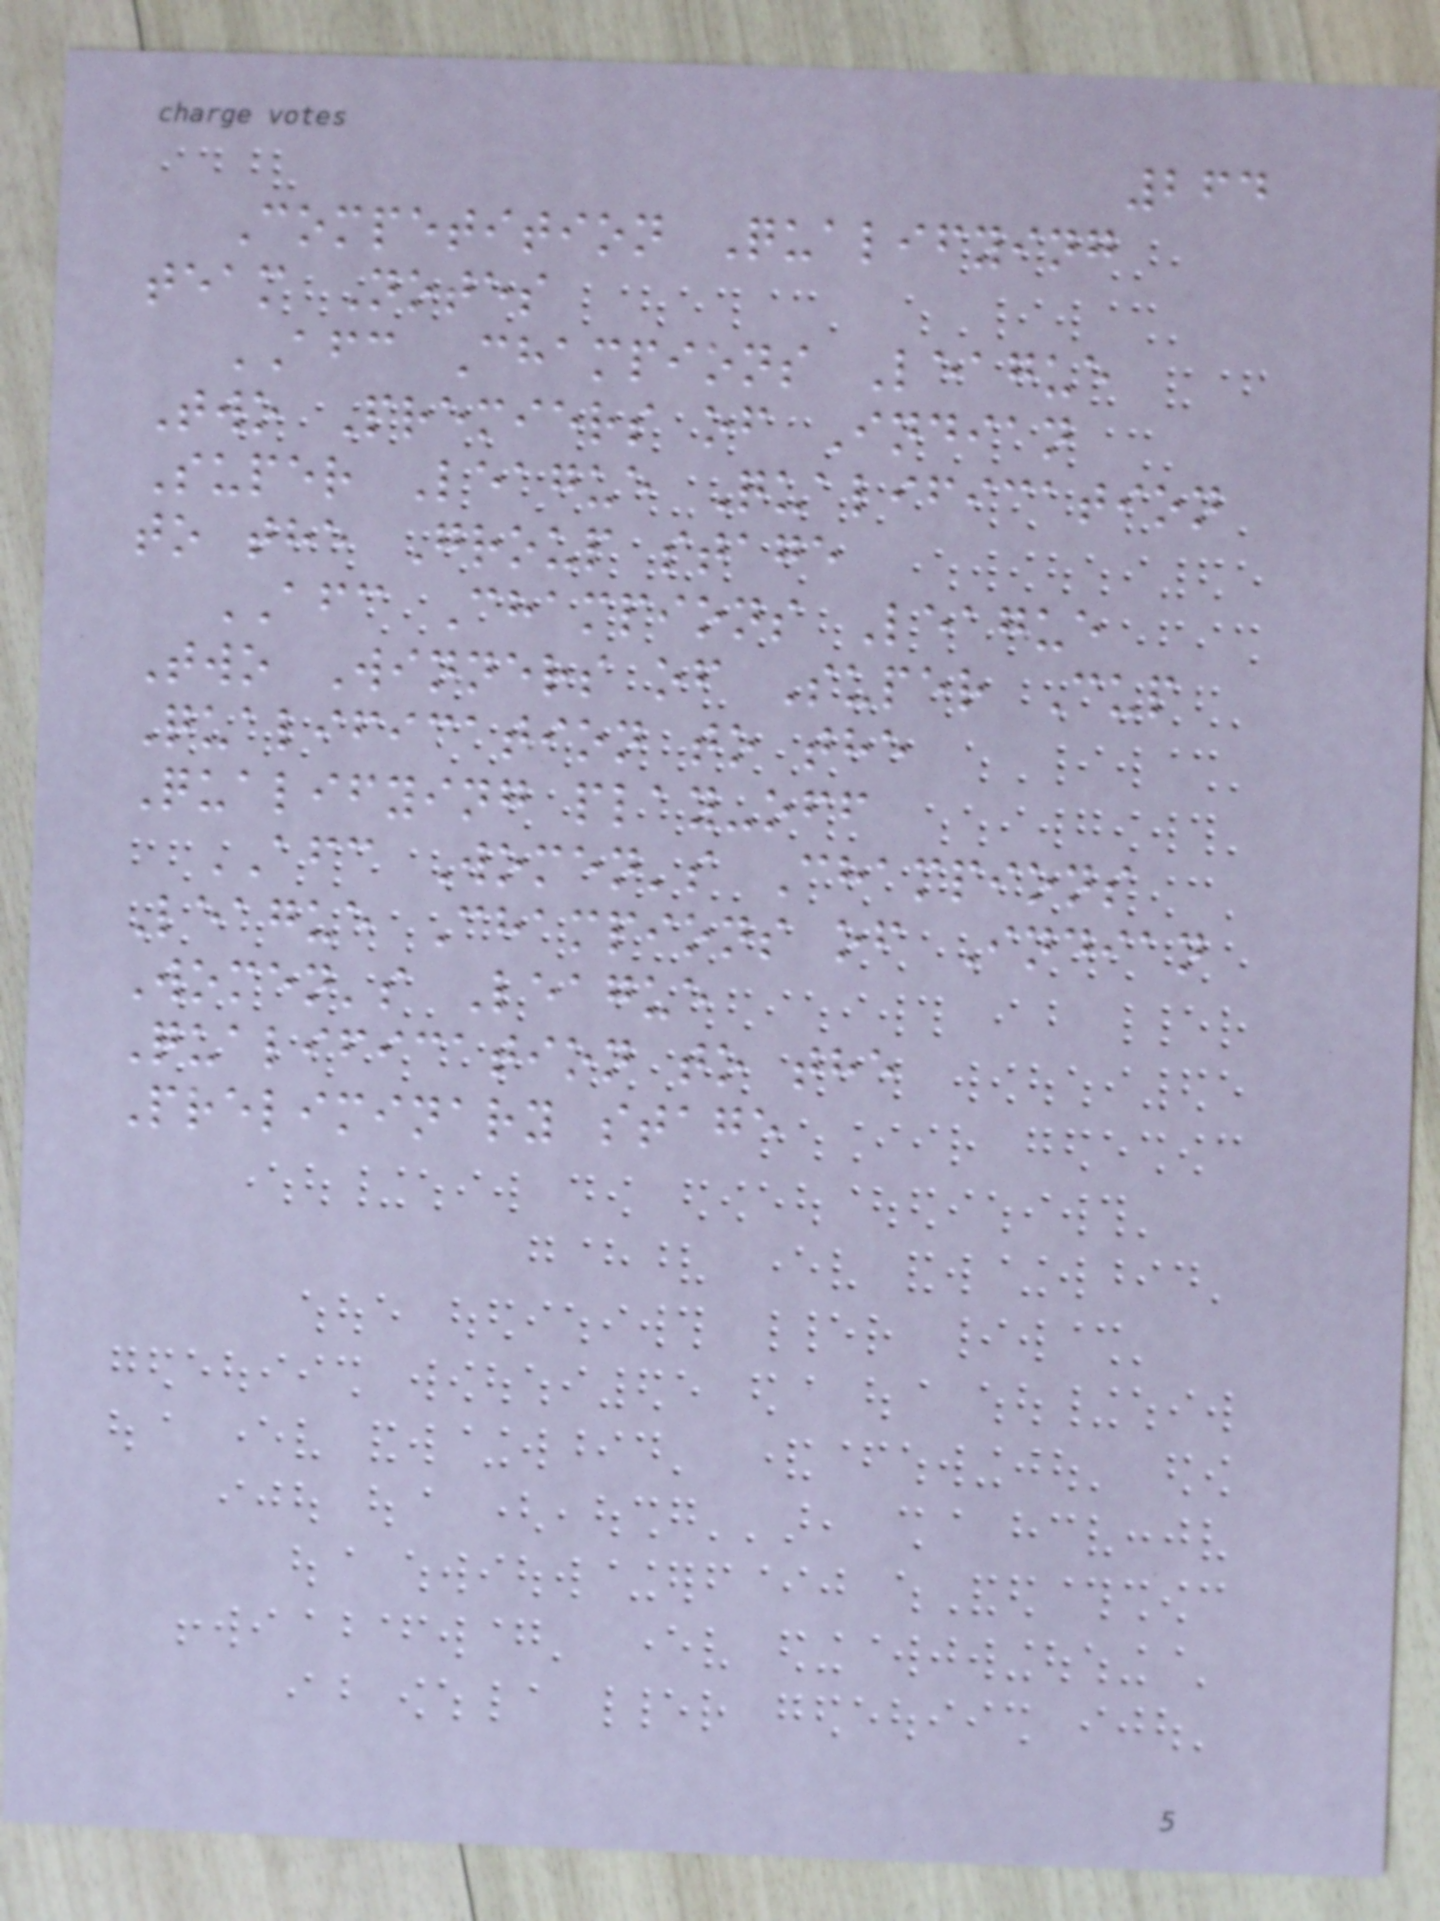264
Competition Qualifying
team Notes
AFC Champions League
Two Premiers of Indian
Super League Qualification
to the Group stage
AFC Champions League
Two Winners of Super Cup
Qualification to the
Qualifying play-off
AFC Women's Champions
League Champions of Indian
Women's League
Qualification to the
Preliminary stage
